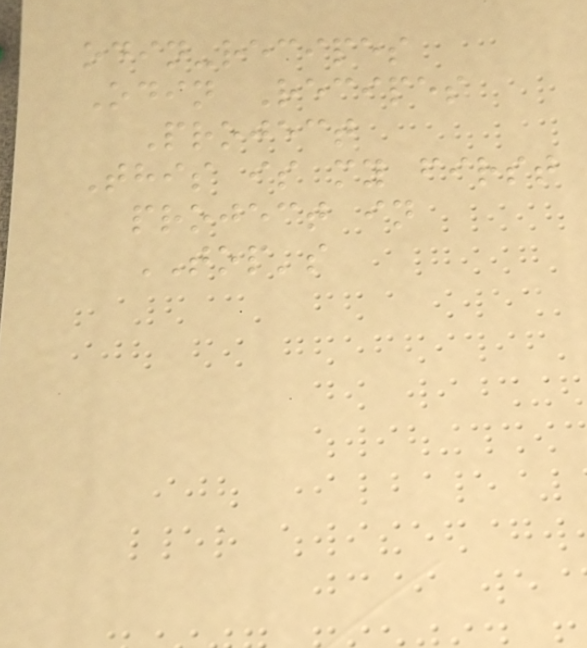odin-recipes
Odin Recipes
Project
This is my first
project in
TOP's
